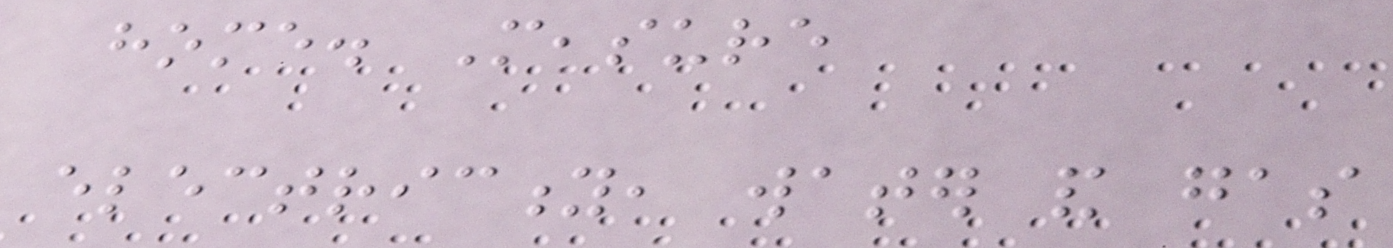home. Measure
electricity, water and gas
